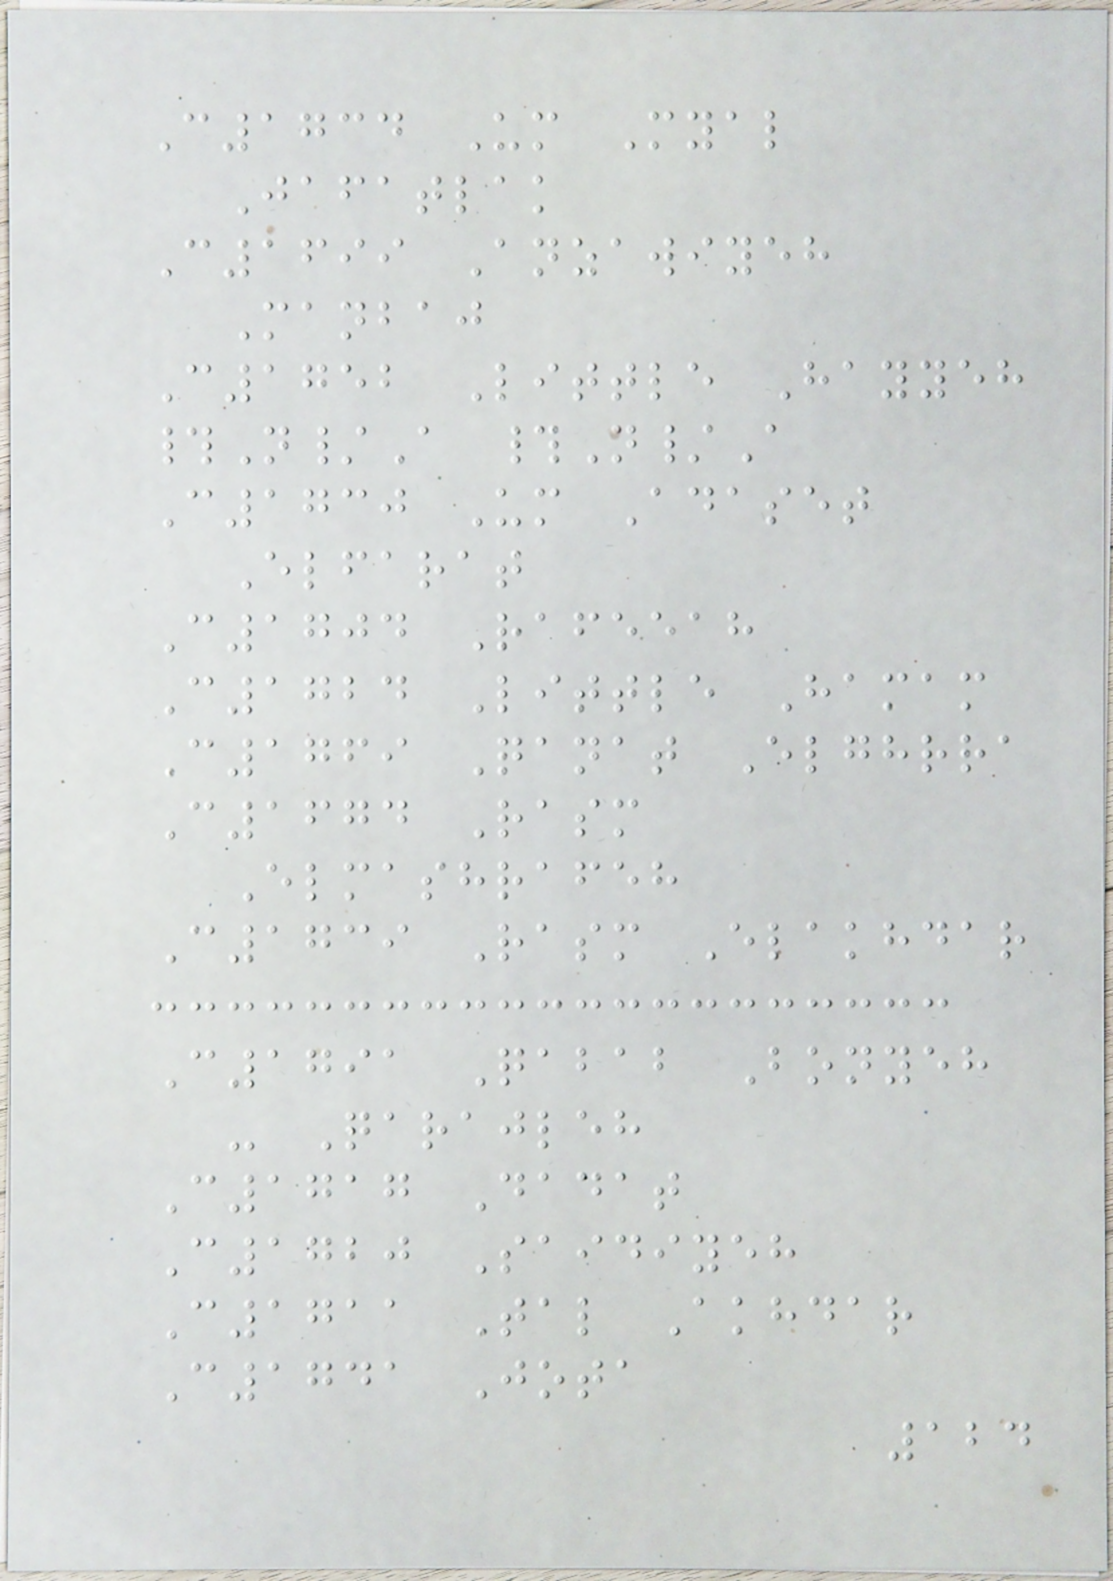C1734 Um Myal
Jafatlak
C1699 Anzawiyeh
Manbaj
C1752 Little Hayyeh
#N/A #N/A
C1730 Um Adaset
Elfarat
C1704 Rafeeah
C1724 Little Hamam
C1769 Qanat Elghrra
C1674 Rasm
Elmashrafeh
C1739 Rasm Elakhdar
C1791 Qabab Bonyeh
- Qarajleh
C1717 Dadat
C1720 Saidiyeh
C1711 Tal Akhdar
C1741 Jota
124
